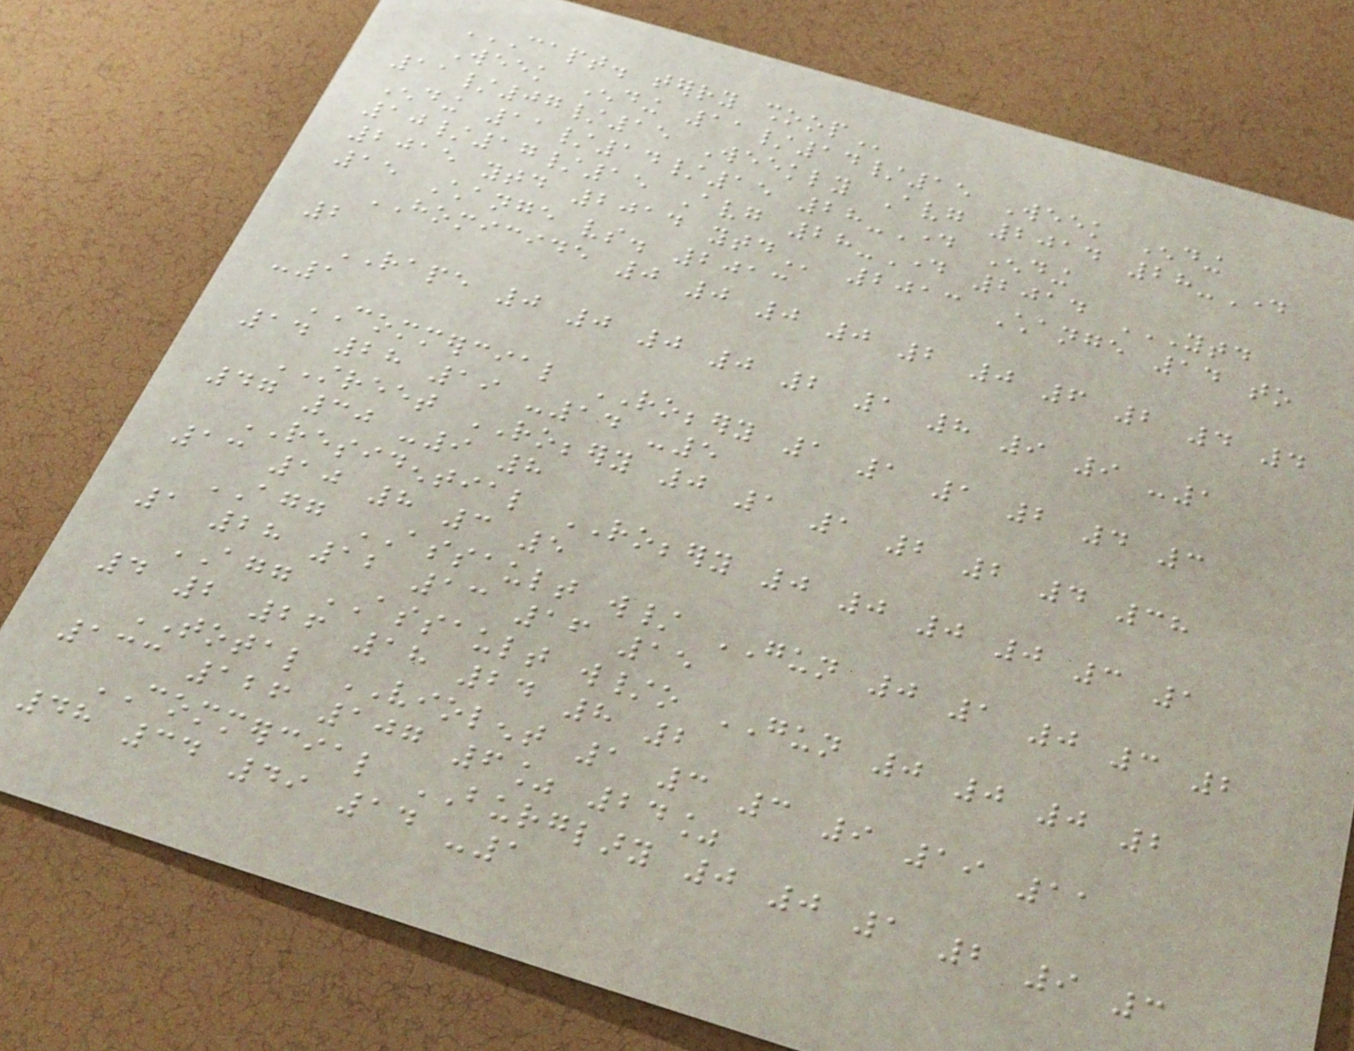CAPT. TERRY SHOOP
Week Ending 11/14/15 Week Ending
11/07/15 Weekly Avg 2014 28-Day
Ending 11/14/15 28-Day Ending
10/17/15 Avg 28-Day 2014 YTD
2015 YTD 2014 YTD 2013 Change 14 to
15 Change vs. 2013
HOMICIDE 0 0 0 0 2 0 6 2 4 4
2
RAPE 0 0 0 0 2 1 8 9 9 -1
-1
COMMERCIAL ROBBERY 1 1 1 2 4 3
14 28 19 -14 -5
STREET ROBBERY 0 1 1 2 2 4 38
47 30 -9 8
RESIDENTIAL ROBBERY 0 0 0 0 3 1
13 10 8 3 5
AGG ASSAULT w/ GUN 0 1 0 3 2
1 28 12 13 16 15
AGG ASSAULT w/o GUN 0 0 0 2
4 2 26 18 24 8 2
TOTAL VIOLENT 1 3 3 9 19 11
133 126 107 6% 24%
COMMERCIAL BURGLARY 0 0 1 2 9 3
48 34 49 14 -1
